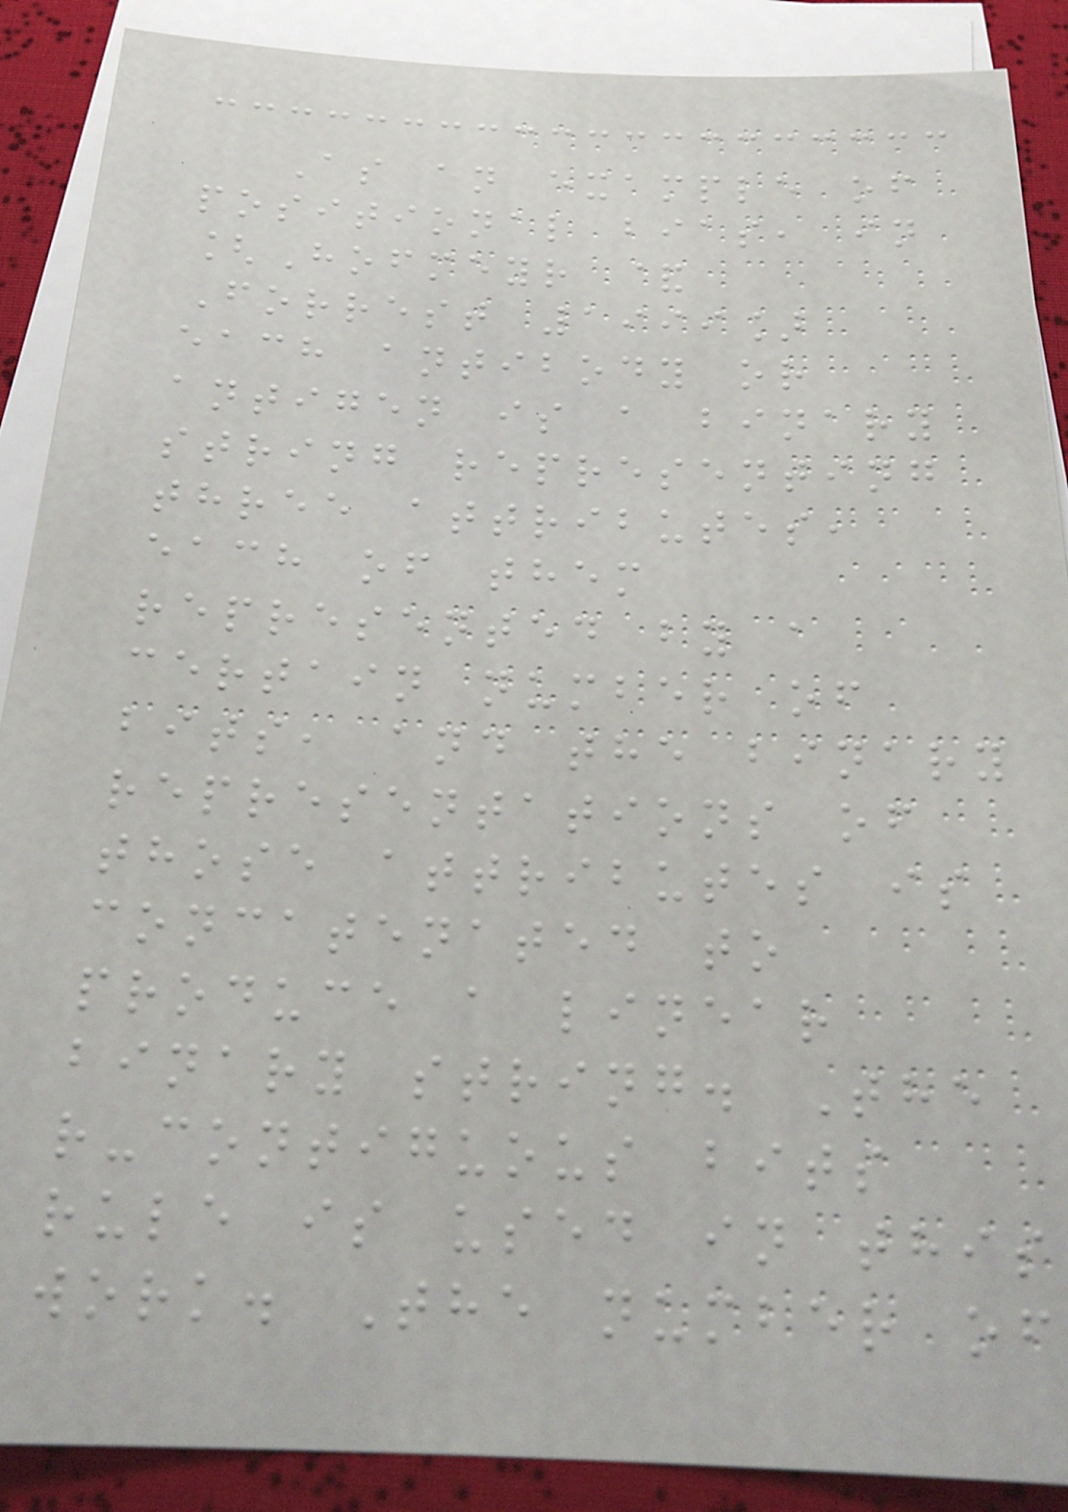As an example of
positional bias, in
[Hofmeyr &
Forrest 1999]
each antibody or
antigen is a binary
string representing
three attributes,
each of them
represented by a
certain number of
bits, and the binary
representations of
those attributes is
concatenated to
produce a linear
binary string. The
r-contiguous bits
rule is used in this
work. The number of
